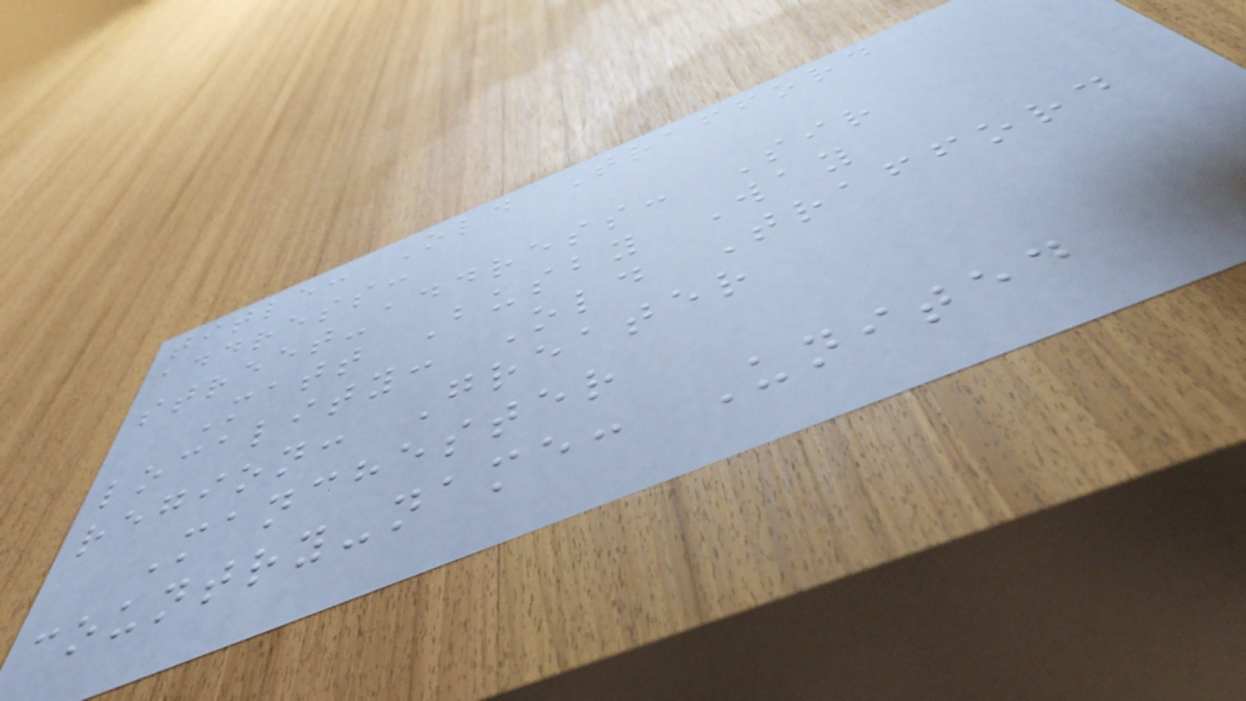title: Old Trafford
address:
street-address: Sir
Matt Busby Way
locality: Old Trafford
region: Greater
Manchester
country-name: United
